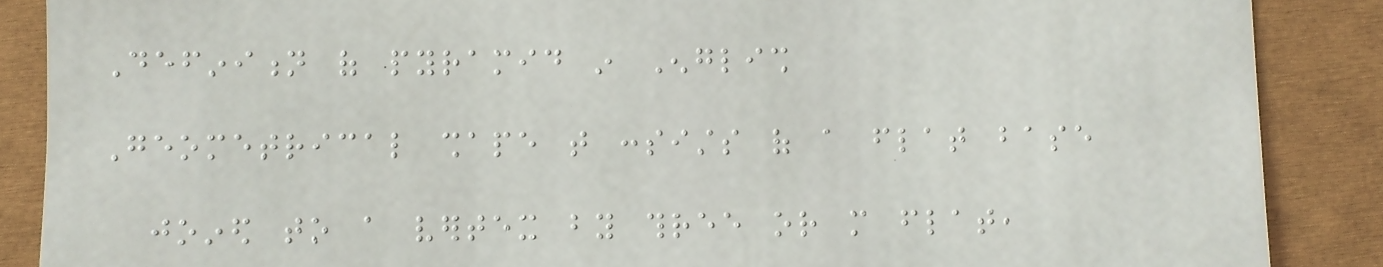Definition of pyramid in English
Geometrical shape that consists of a flat base
joined to a vertex by three or more flat,
